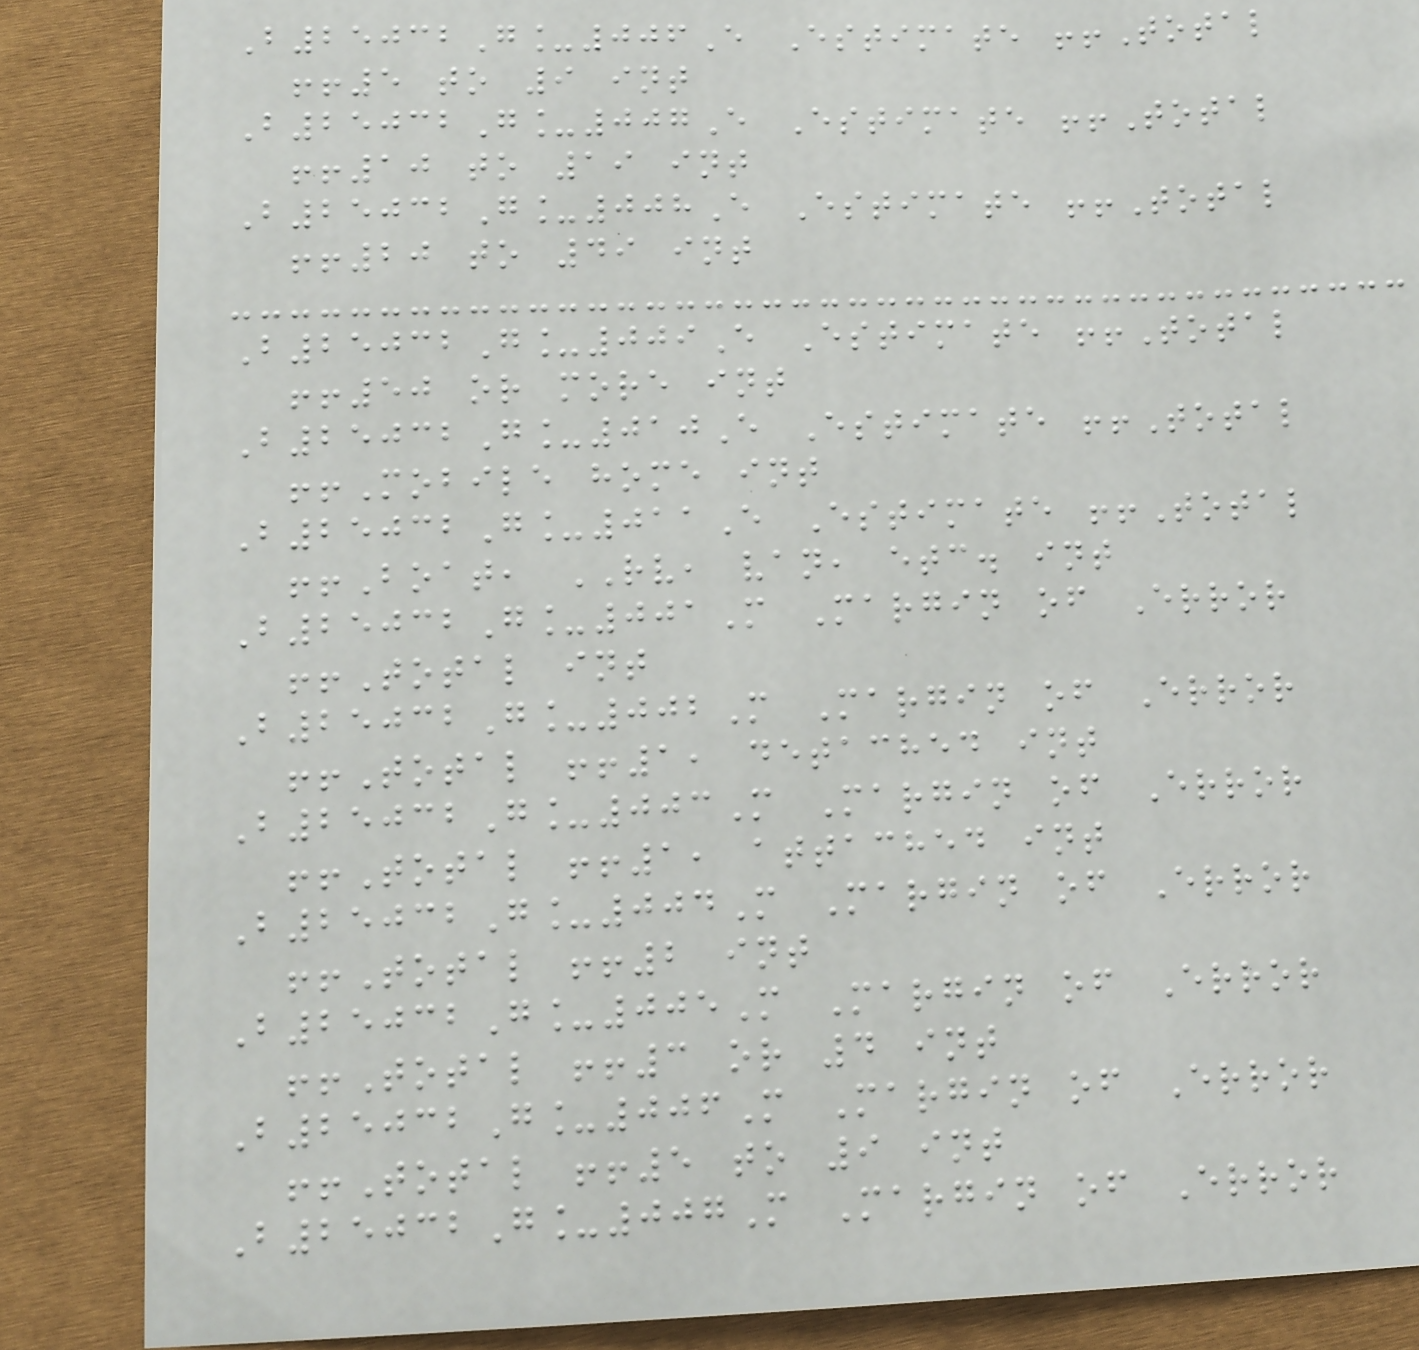B25032G_006E Estimate !!Total
!!5 to 9 int
B25032G_007E Estimate !!Total
!!10 to 19 int
B25032G_008E Estimate !!Total
!!20 to 49 int
B25032G_009E Estimate !!Total
!!50 or more int
B25032G_010E Estimate !!Total
!!Mobile home int
B25032G_011E Estimate !!Total
!!Boat, RV, van, etc. int
B25032G_001M Margin of Error
!!Total int
B25032G_002M Margin of Error
!!Total !!1, detached int
B25032G_003M Margin of Error
!!Total !!1, attached int
B25032G_004M Margin of Error
!!Total !!2 int
B25032G_005M Margin of Error
!!Total !!3 or 4 int
B25032G_006M Margin of Error
!!Total !!5 to 9 int
B25032G_007M Margin of Error
